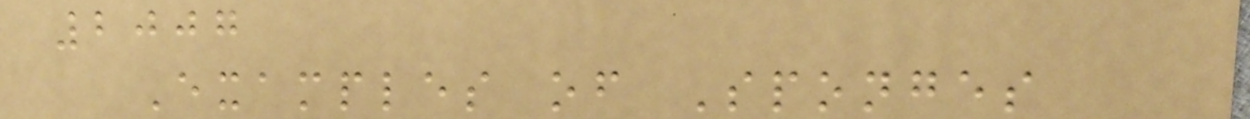2007
Examples of Sponges
